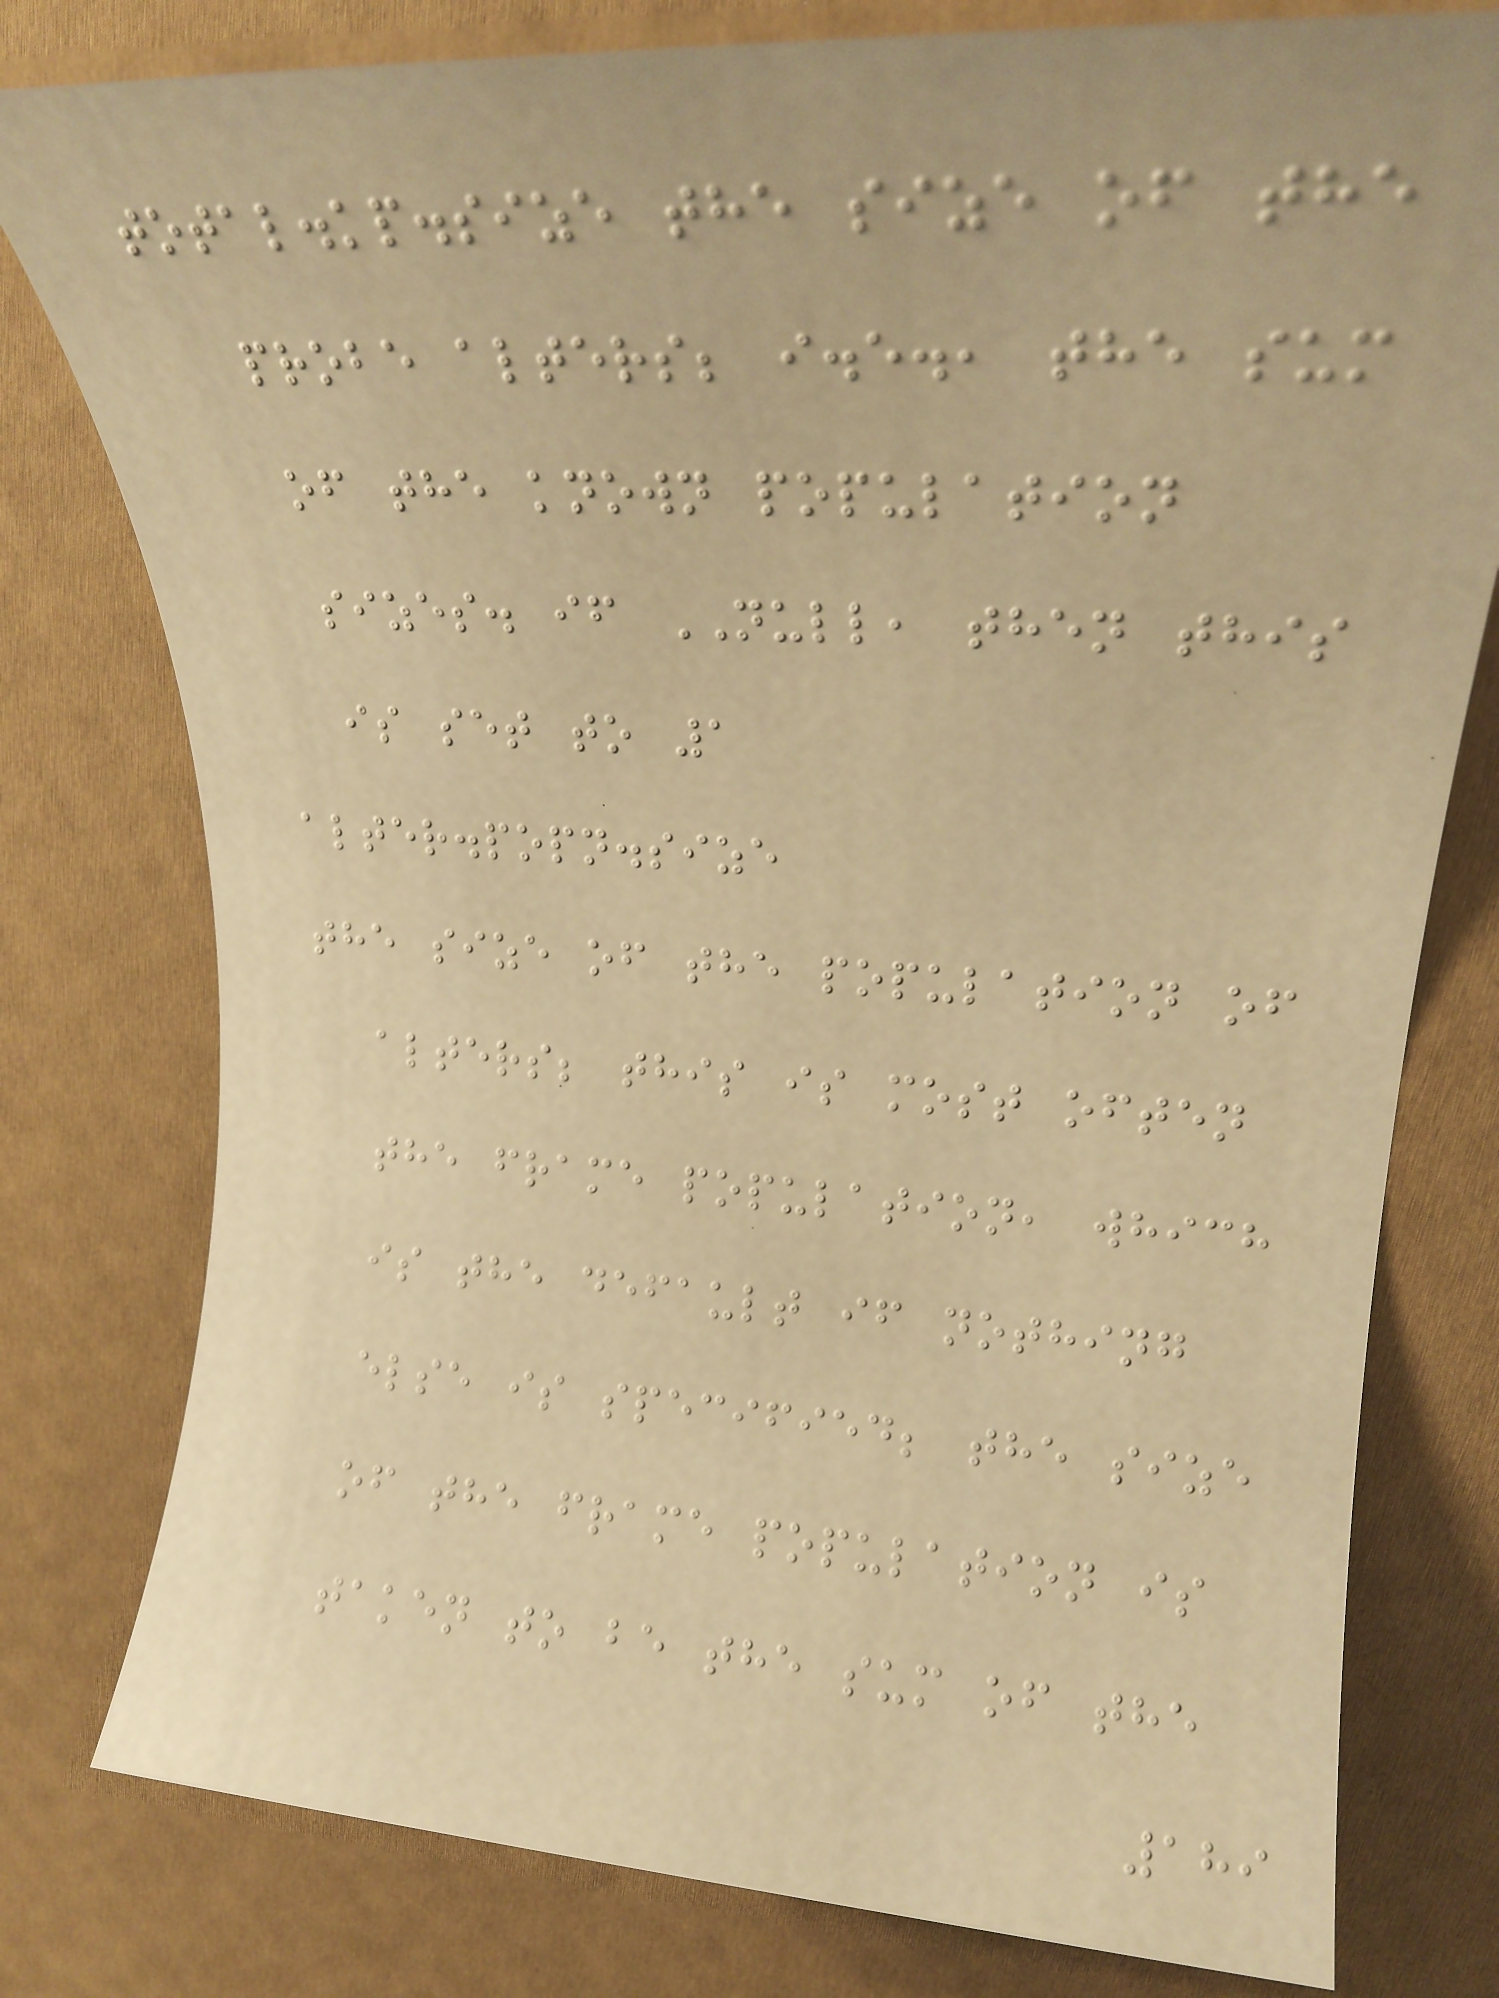total.kp.size the size of the
probe alters; i.e., the sum
of the known population
sizes. if NULL, then this
is set to 1
alter.popn.size
the size of the population of
alters; this is most often
the frame population, which
is the default if nothing
else is specified; the size
of the frame population is
taken to be the sum of the
189
